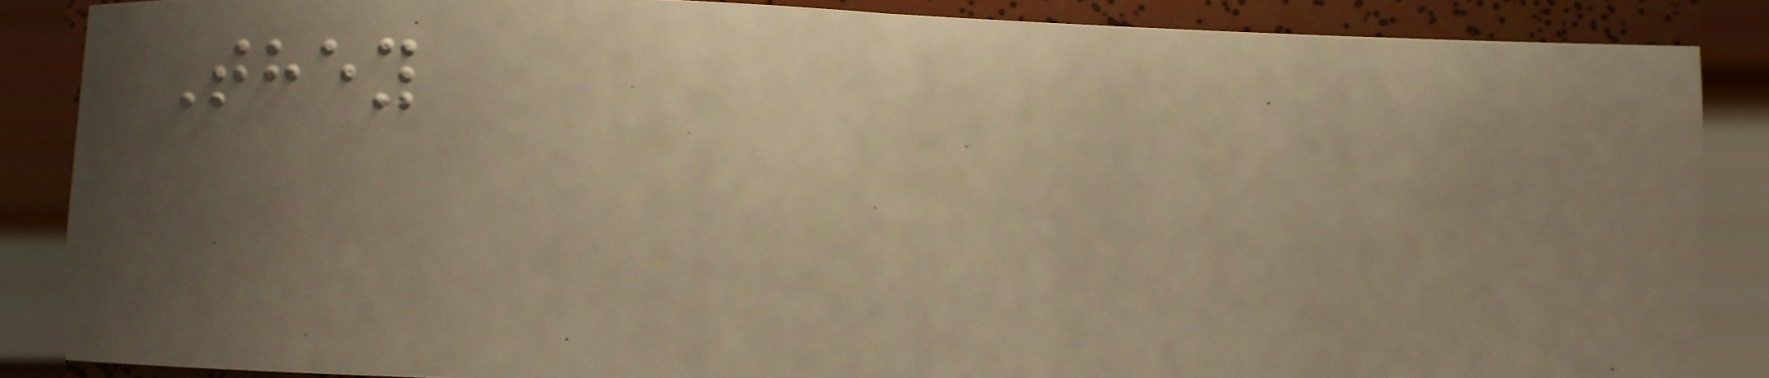They
